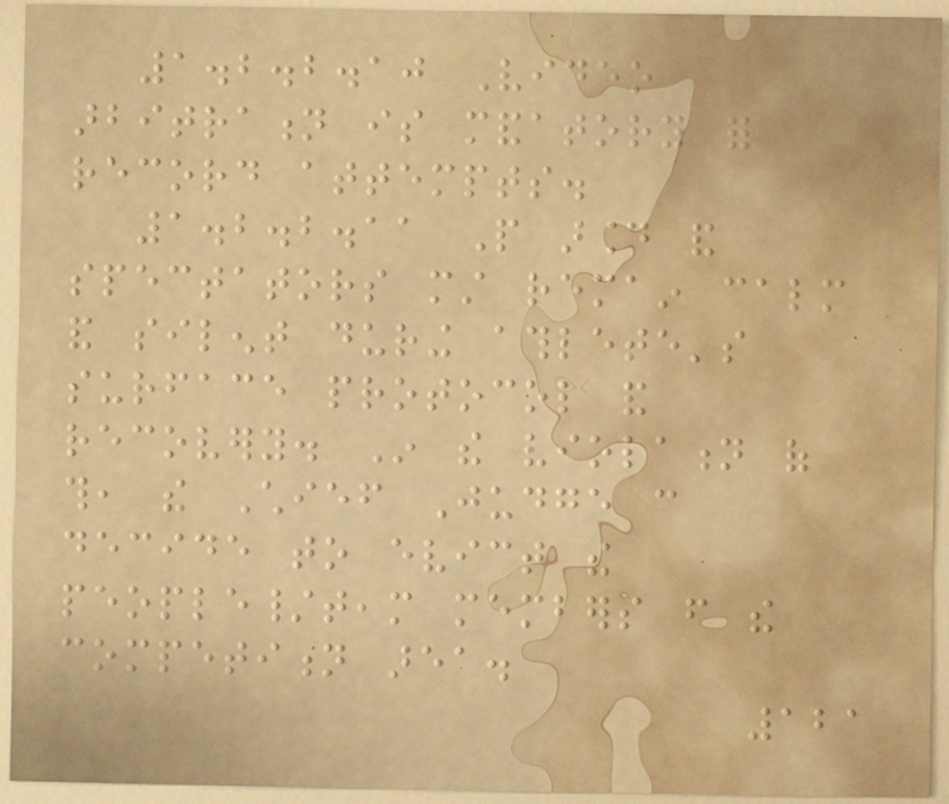1.2.2.10 Video
arbitration is mandatory for
record attempts.
1.2.2.11 People around and
spectators must remain calm
and silent during athlete's
surface protocol and
recovery. In the violation of
this, the Chief Judge can
decide to evict the
people/team members from the
competition area.
121
